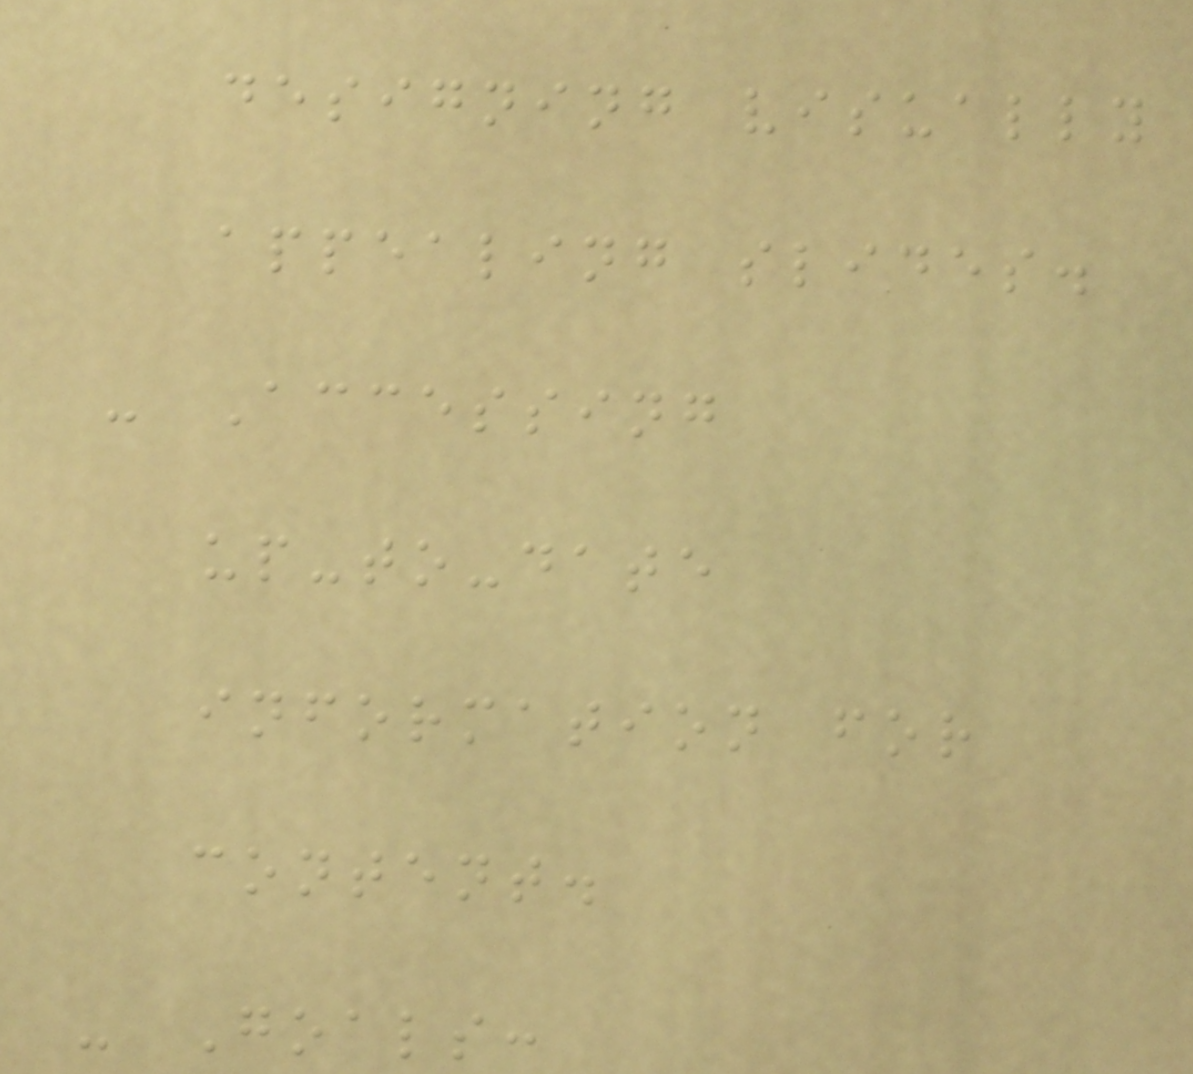designing visually
appealing slides.
- Accessing
up-to-date
information for
content.
- Goals:
